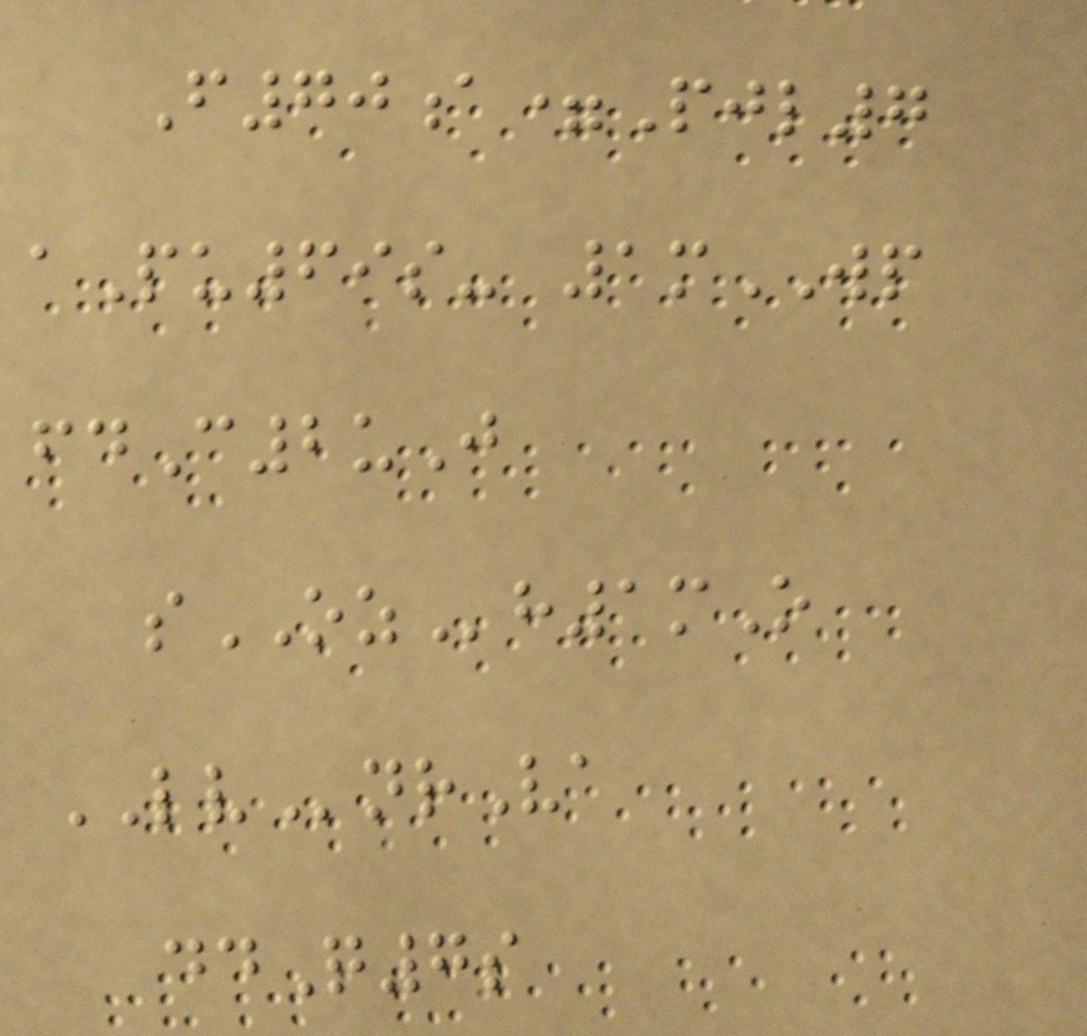F70a=Pjl7
aPu69s- 1mWP
fdC2uJ
sOZh1mO
LVnrVa
ddQ7s
